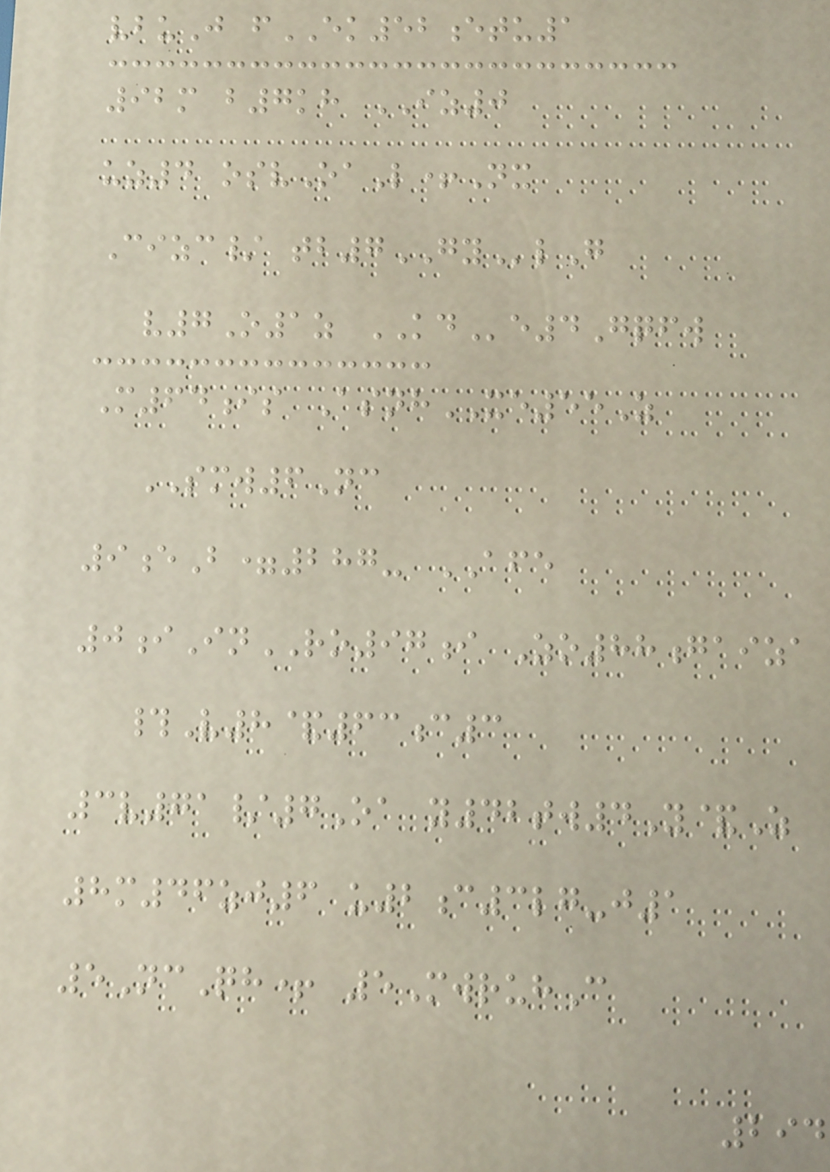vbuJ fEK52etu1
92m b7kh IZ0
uz4 osvOaL+Nx
Cizc/ tb7GYlG
v7O1z KDe4Gqfw
M64is AsnhXE55Z
SMW6Nc
9eB=287- AFE
0iInRO97i Zo88gaiza
#V8&63c3
3v71/7Oa y42tw4Y&Z
8m46zj6 u2c3lg-j1
5NcQh+ 5MwruhC
294
